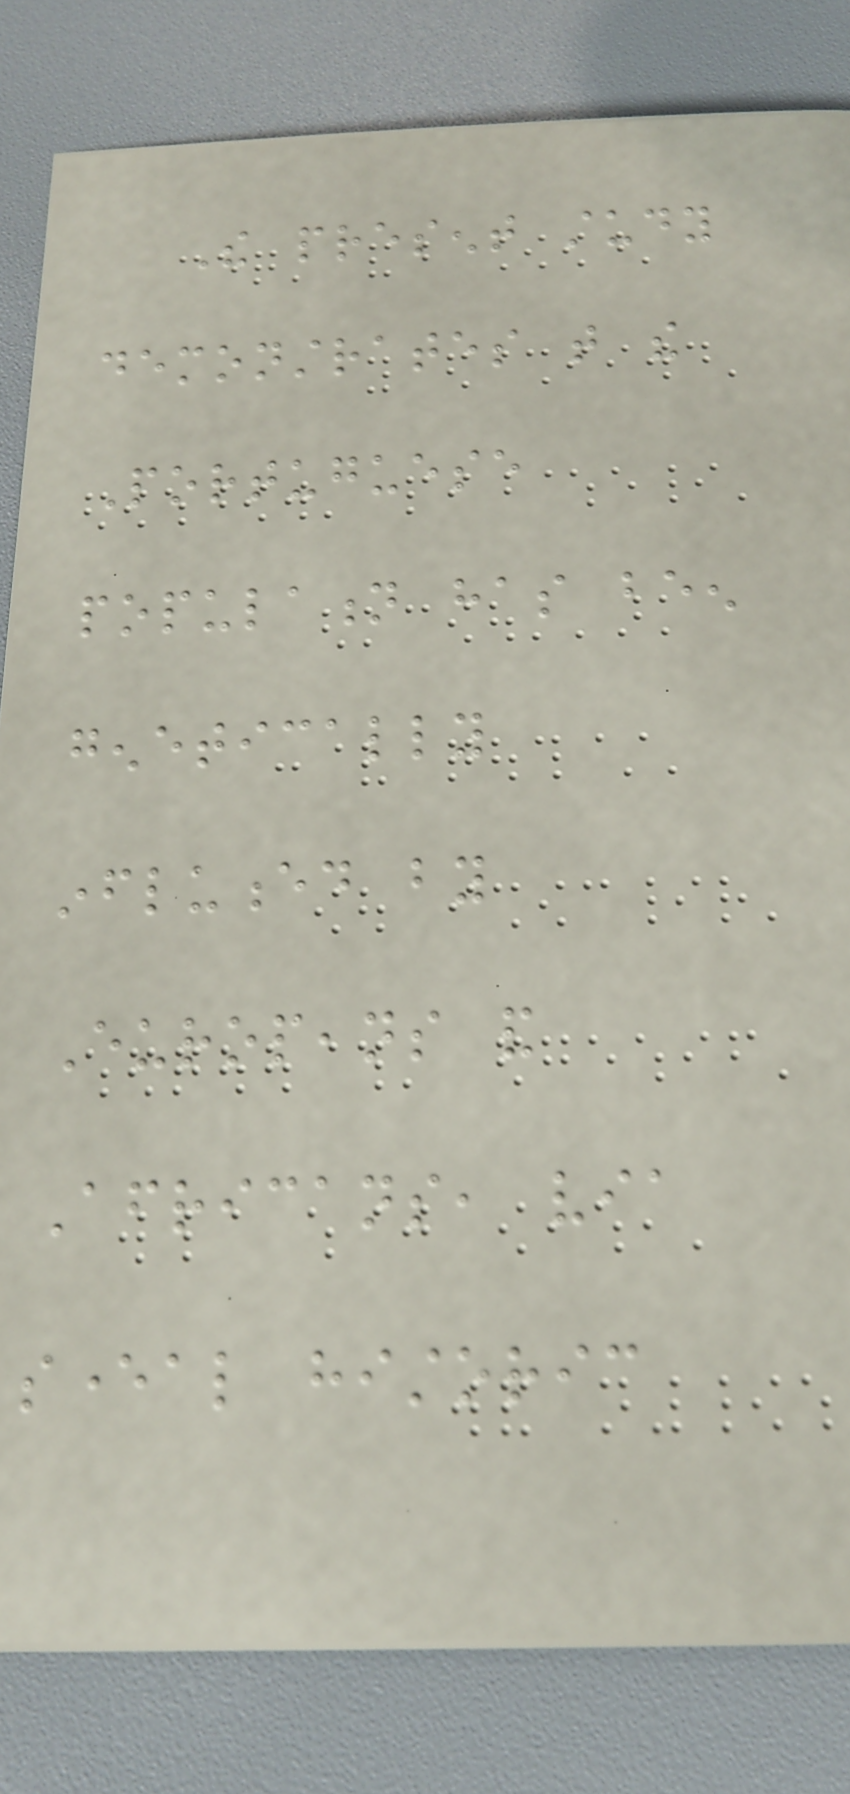The present study
demonstrates that the
Portuguese
population has been
genetically
influenced by
Europeans and
Africans, via
several historic
